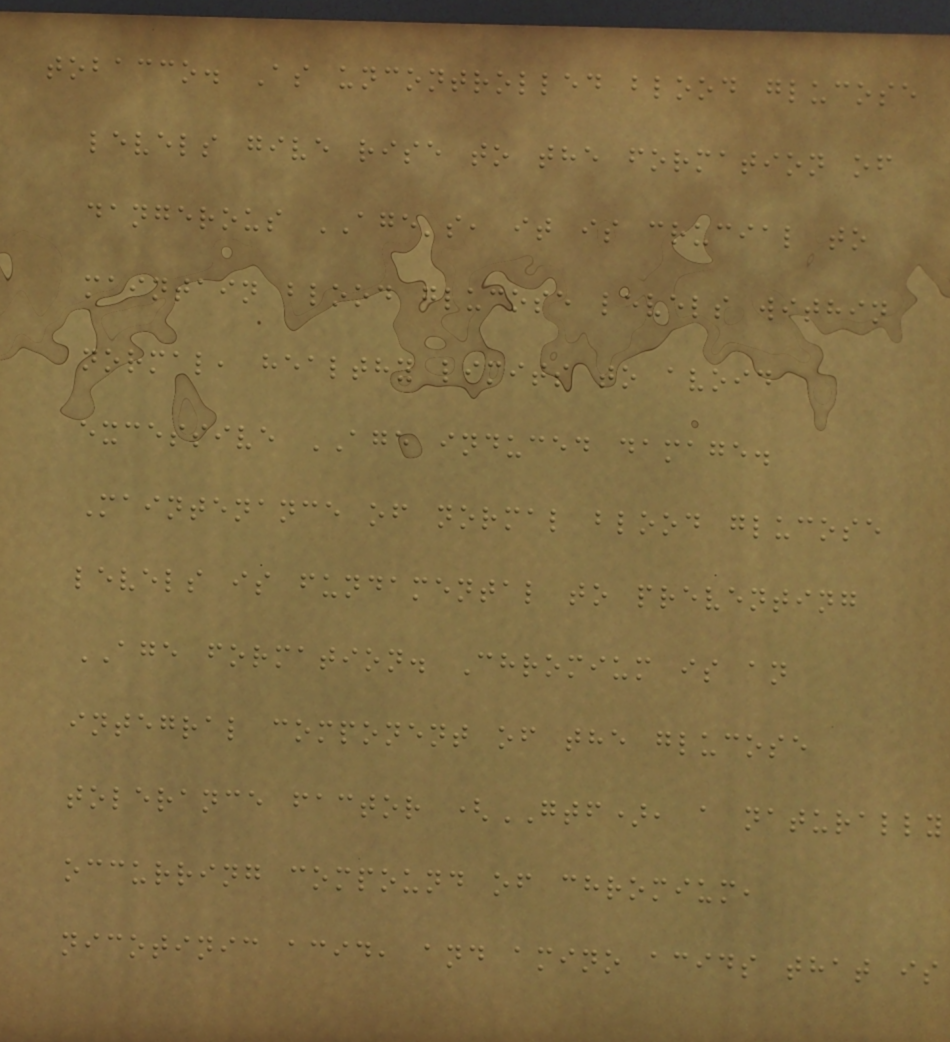tobacco. As uncontrolled blood glucose
levels give rise to the formation of
dangerous AGE's, it is crucial to
maintain blood glucose levels within
normal, healthy limits to avoid
excessive AGE induced damage.
Maintenance of normal blood glucose
levels is fundamental to preventing
AGE formation. Chromium is an
integral component of the glucose
tolerance factor (GTF), a naturally
occurring compound of chromium,
nicotinic acid, and amino acids that is
